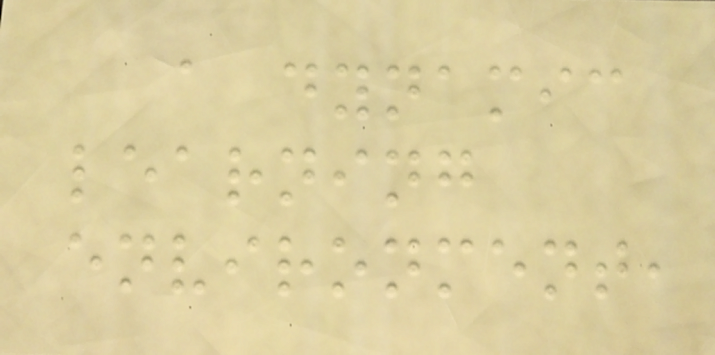a dynamic
learning
environment,
